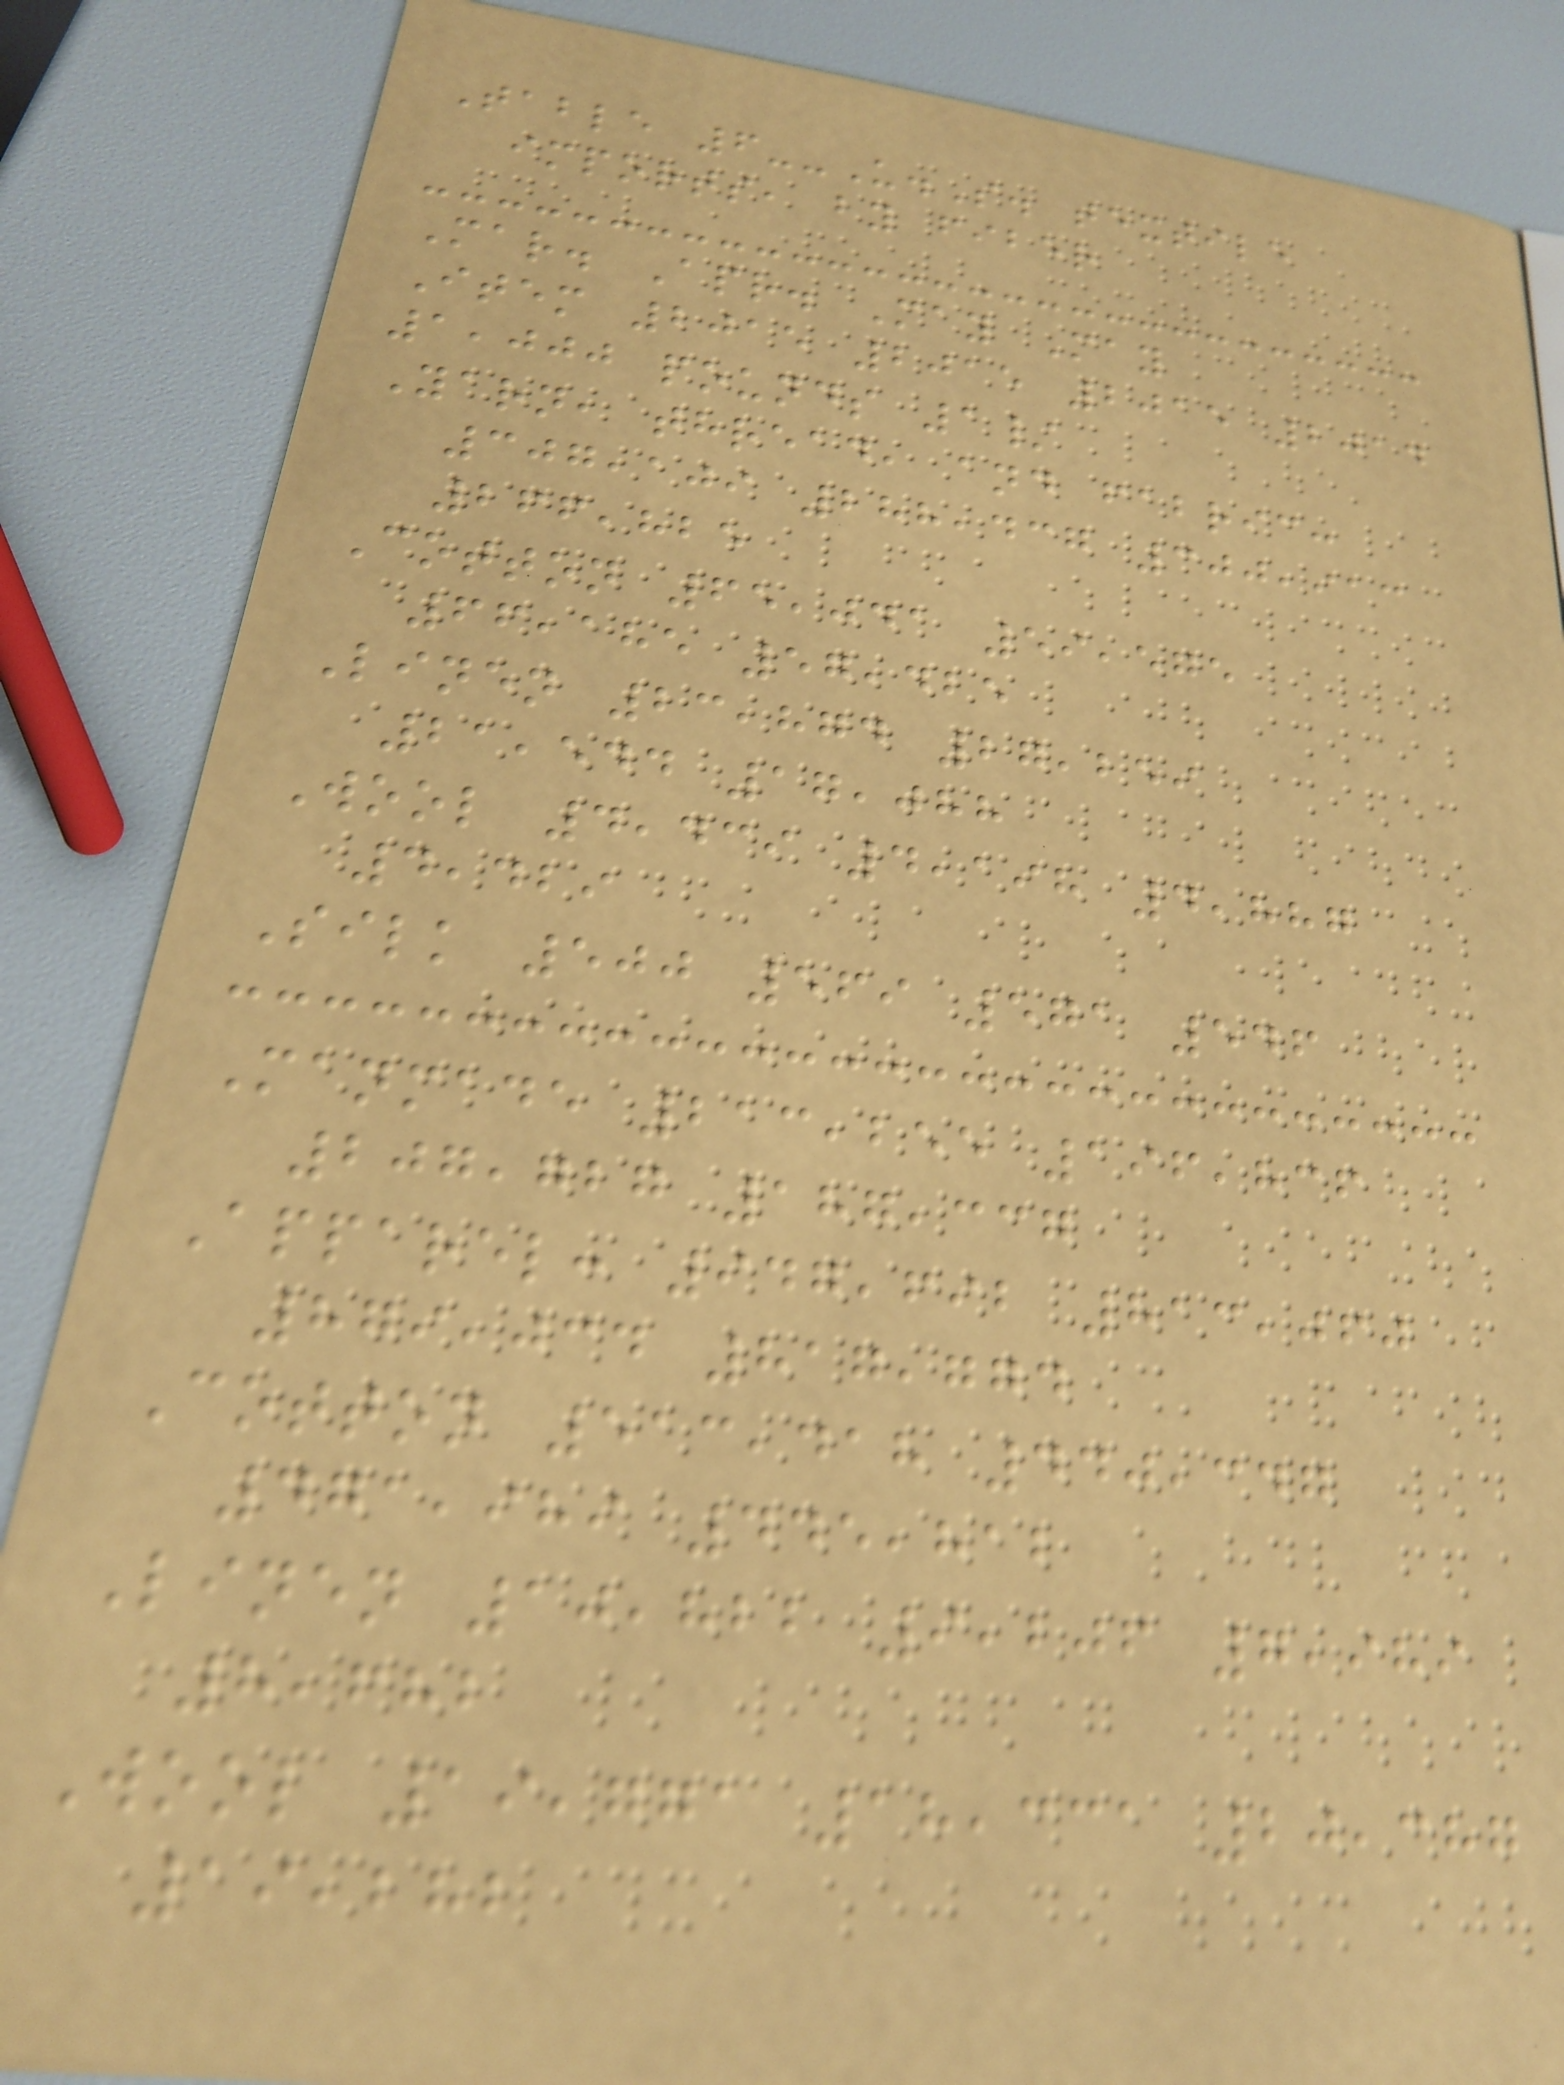Table 6--U.S. textile
imports, by fiber
Mar. Apr. May May
Item 2015 2015 2015 2014
1,000 pounds 1/
Yarn, thread, and fabric:
307,109 288,437 300,913
266,825
Cotton 65,041 59,575
66,185 57,425
Linen 23,874 27,259
21,544 17,088
Wool 4,439 4,198 4,887
4,429
Silk 500 569 571 546
Manmade 213,255 196,836
207,727 187,337
Apparel: 947,692 813,060
879,034 817,774
Cotton 513,418 440,347
471,989 445,812
Linen 10,822 9,206 7,989
8,682
Wool 19,771 18,331 20,387
19,282
